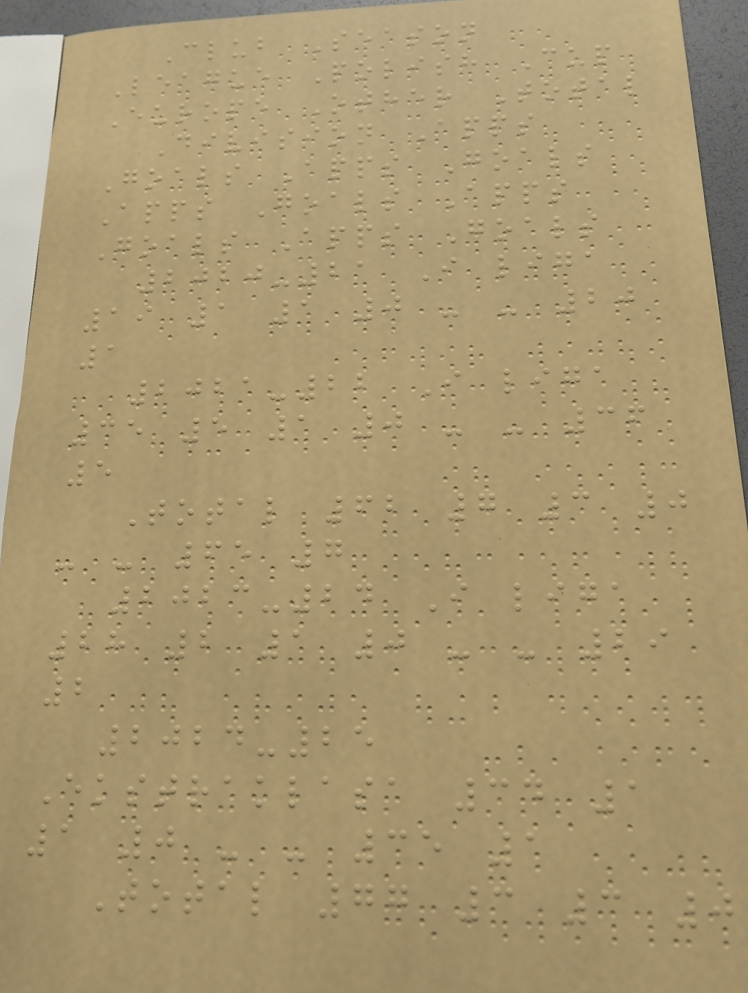Club Season
League Polish Cup
Europe Other Total
Division Apps
Goals Apps Goals
Apps Goals Apps
Goals Apps Goals
2020-21 I liga
19 1 1 0 - - 20
1
2021-22 I liga
35 5 1 0 - - 36
5
Total 62 7 3 0
- - 65 7
2023-24 I liga
28 2 1 0 - - 29
2
2024-25
Ekstraklasa 34 1
1 0 - - 35 1
Total 77 3 3 0
